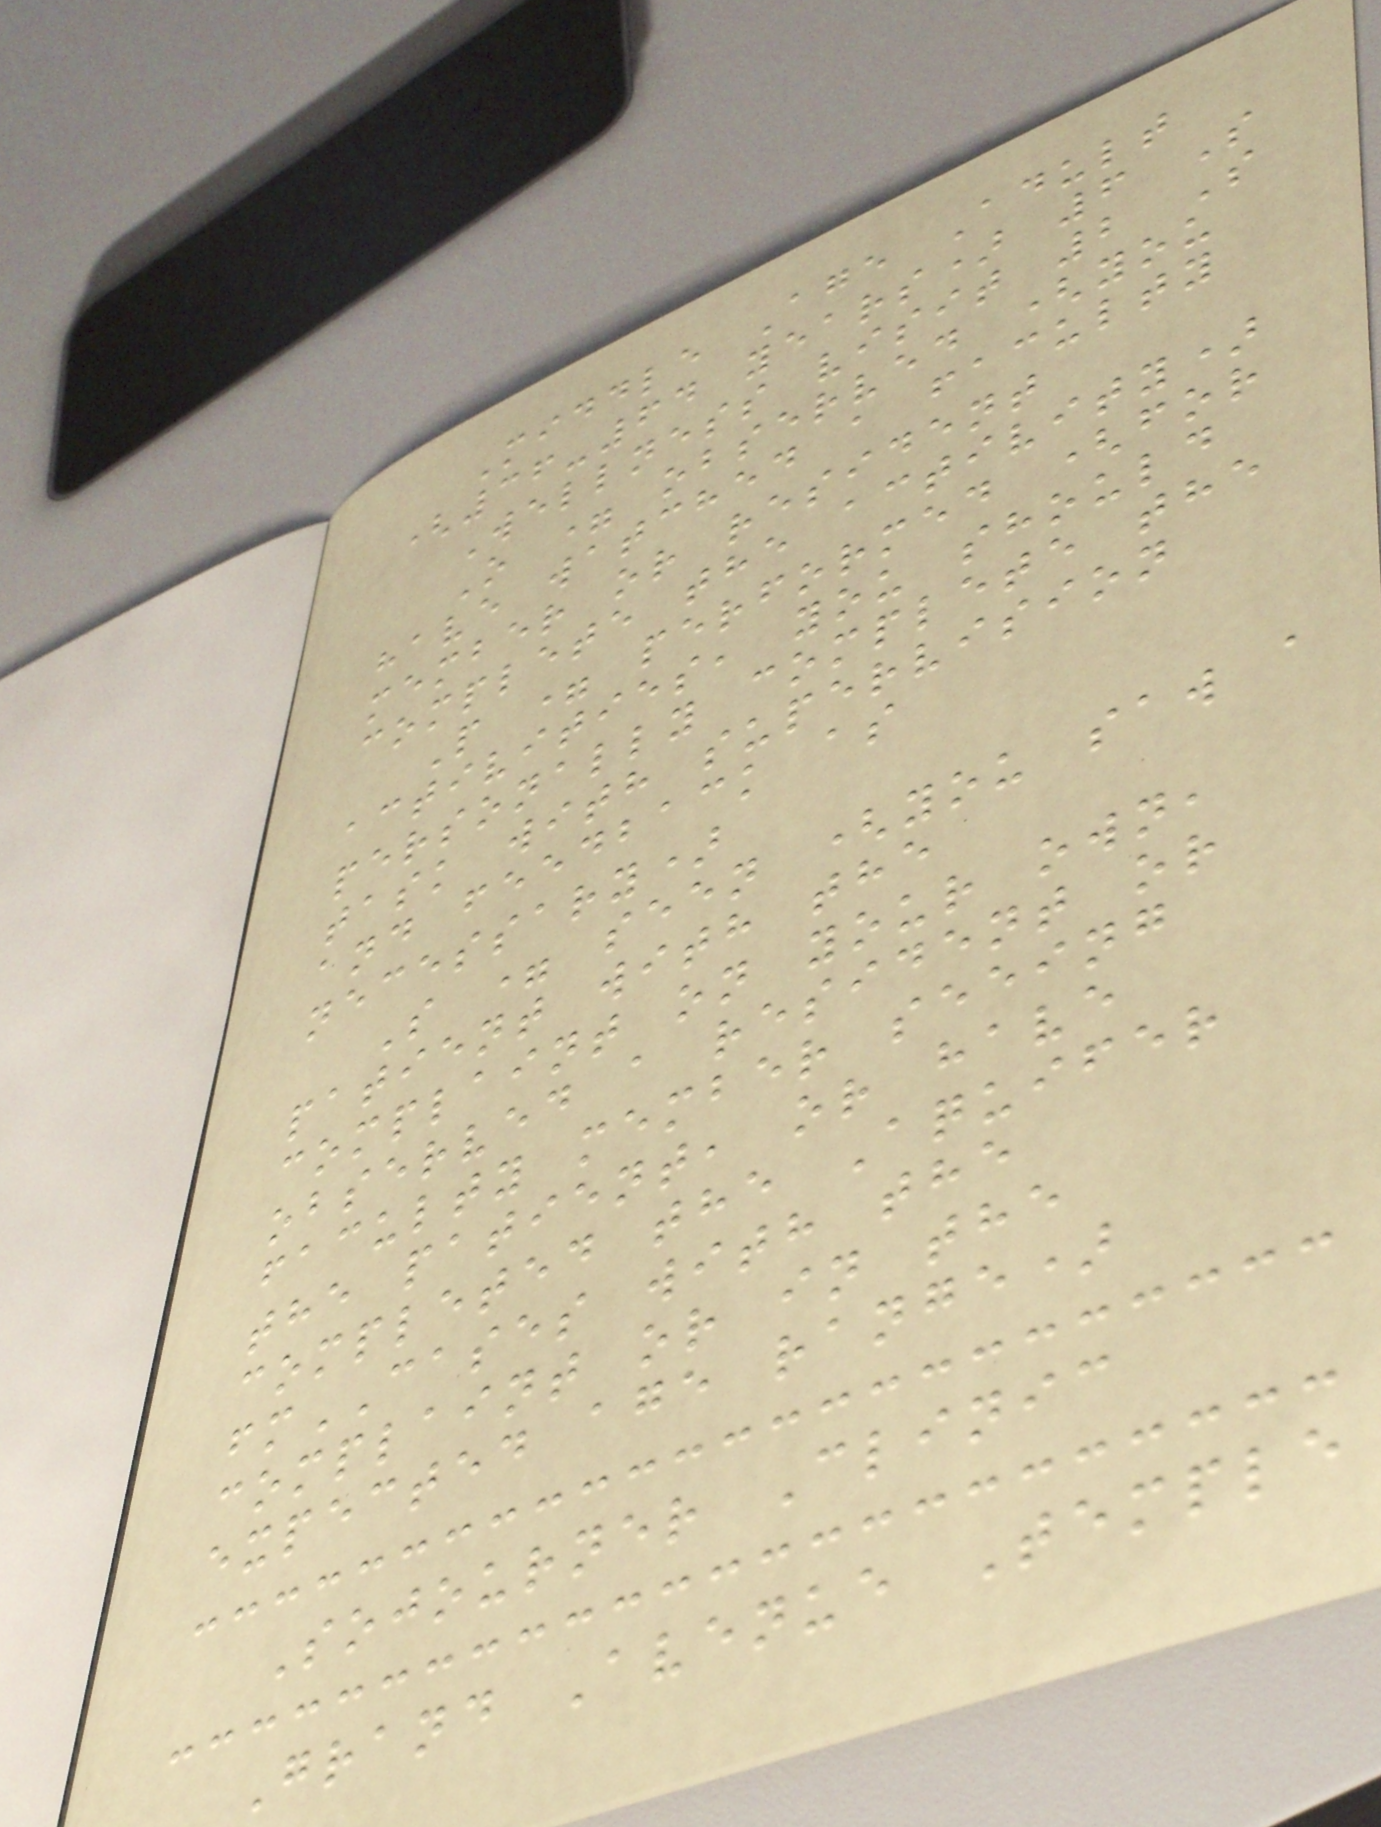Middle Age Adult
(36-64 years) 6 S
Wellness visit 2 S
O = observed (you
have watched a faculty
member or resident
complete the activity)
P = performed (for
activities, you should
personally complete the
task with supervision
and feedback as
necessary)
S = seen (you saw a
patient with the
complaint on your own,
observed a resident or
faculty member seeing
the patient, or have
completed the Aquifer
fmCASES with the
complaint or in the
expected age range)
Sojourner Clinic
Grand Avenue Temple
